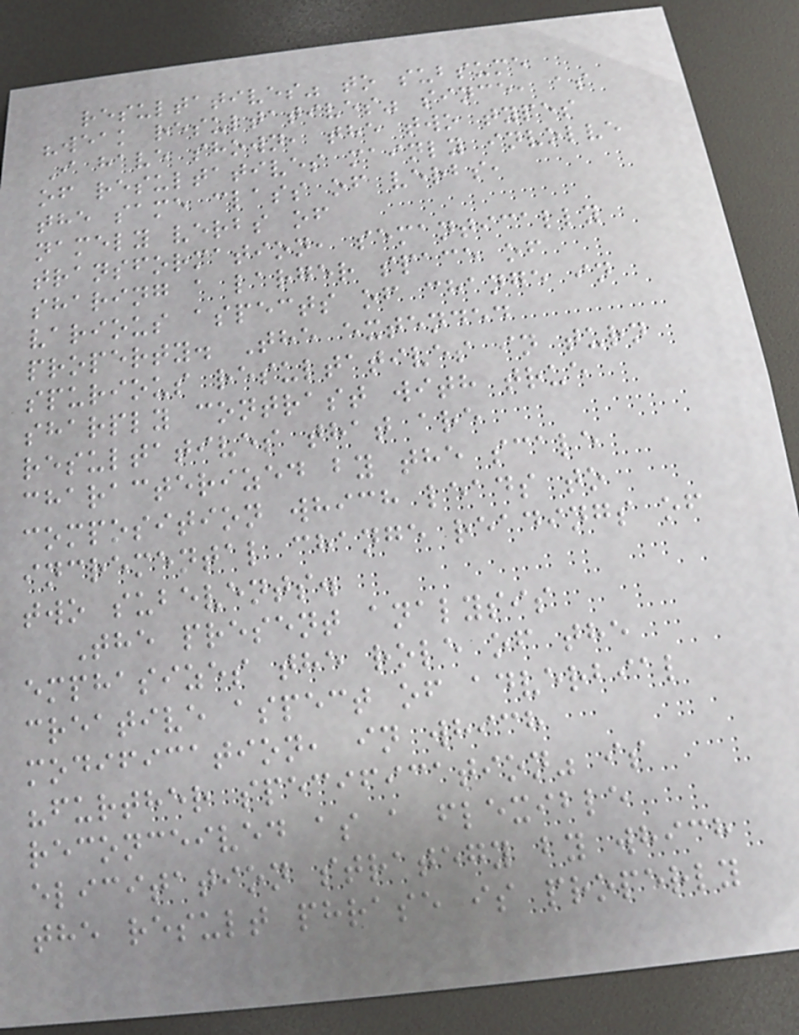resultatives" to subsume
"weak resultatives" since, as
I have shown, the two types
of resultatives mainly involve
the same class of verbs,
namely verbs of
transformation, semantically
sharing a larger space of
various aspects of change in
property. The extended
spurious resultatives in turn
sharply contrast with true
resultatives that are
characterized by the scale
composition which leads to
incremental change readings of
two subevents.
The present analysis
emphasizes the role of the
creative aspect of adverbial
modification, in which
"further specification" is
reconceived as a flexible
elicitation strategy by which
the result phrase is properly
